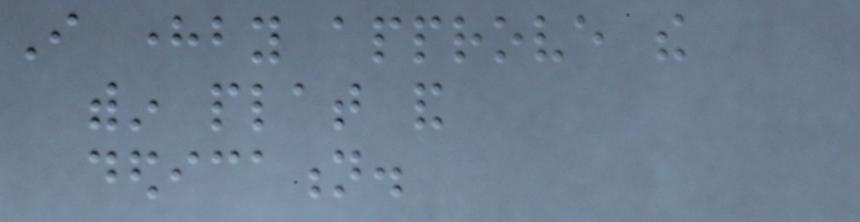I hereby approve the
within plat and
dedication.
